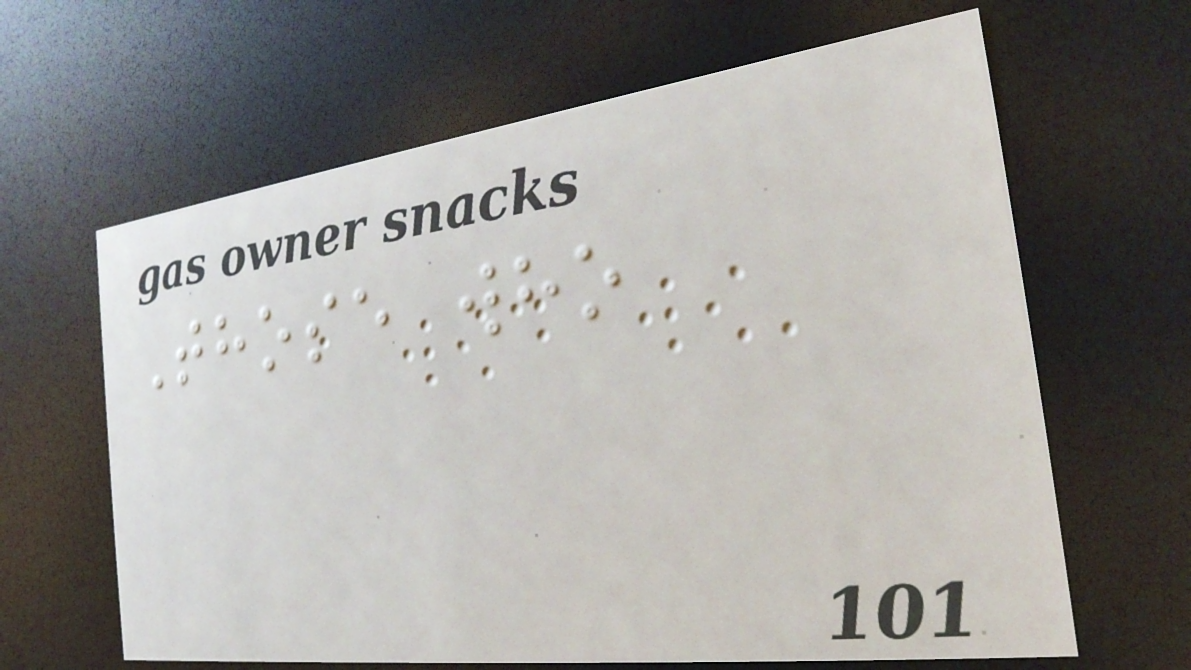Those who
